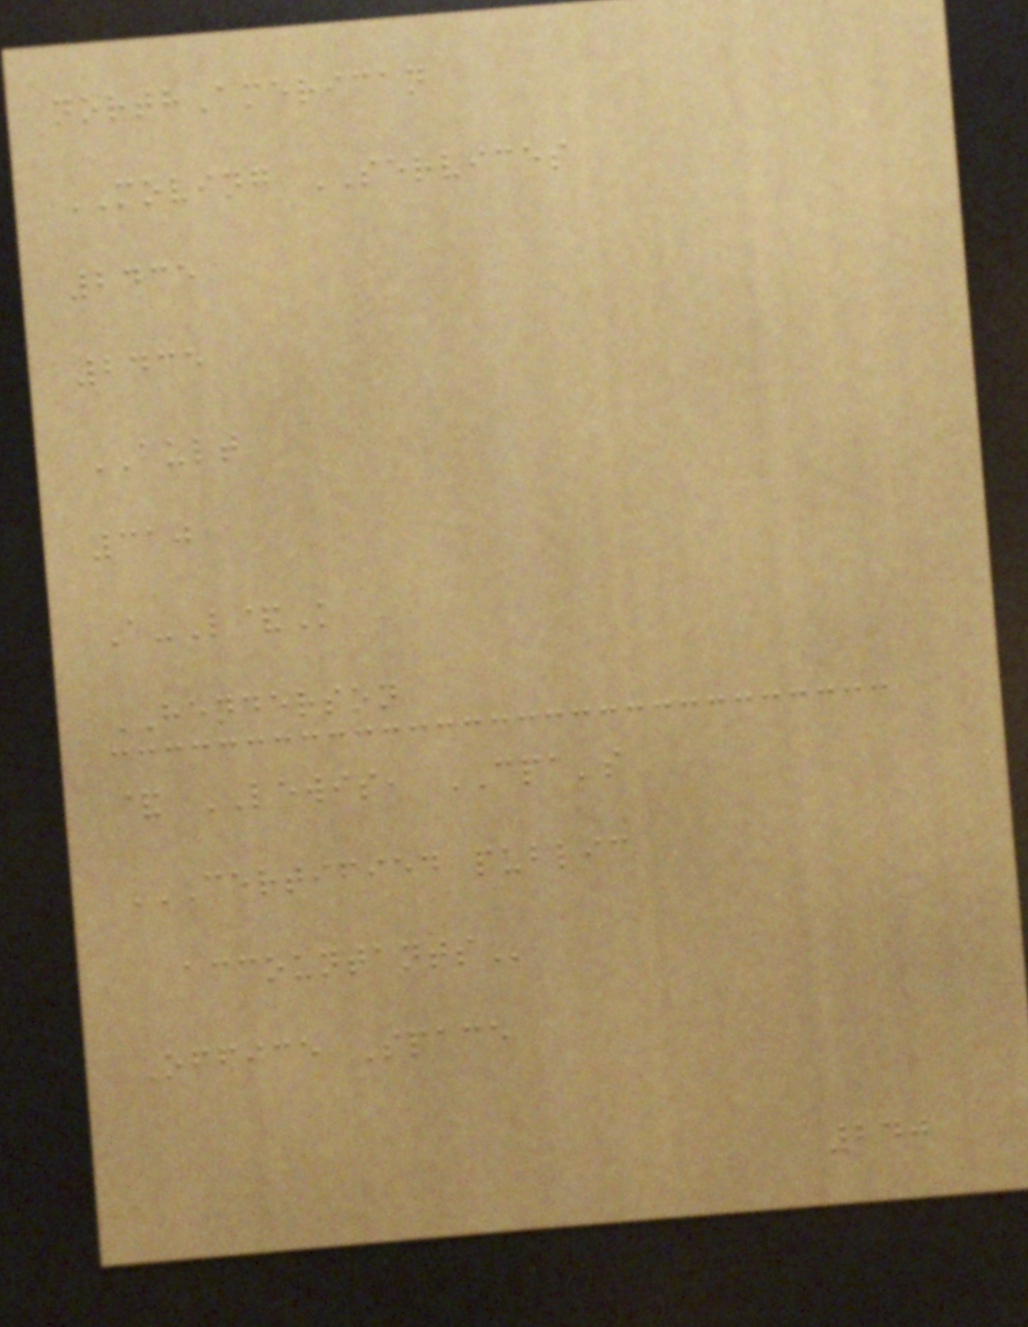northAmerican
MOVING SERVICES
2435
2435
AULT
310
A-L&K
HENDERSON
& LEWIS, CPA's
CERTIFIED PUBLIC
ACCOUNTANTS
Office Space
240
